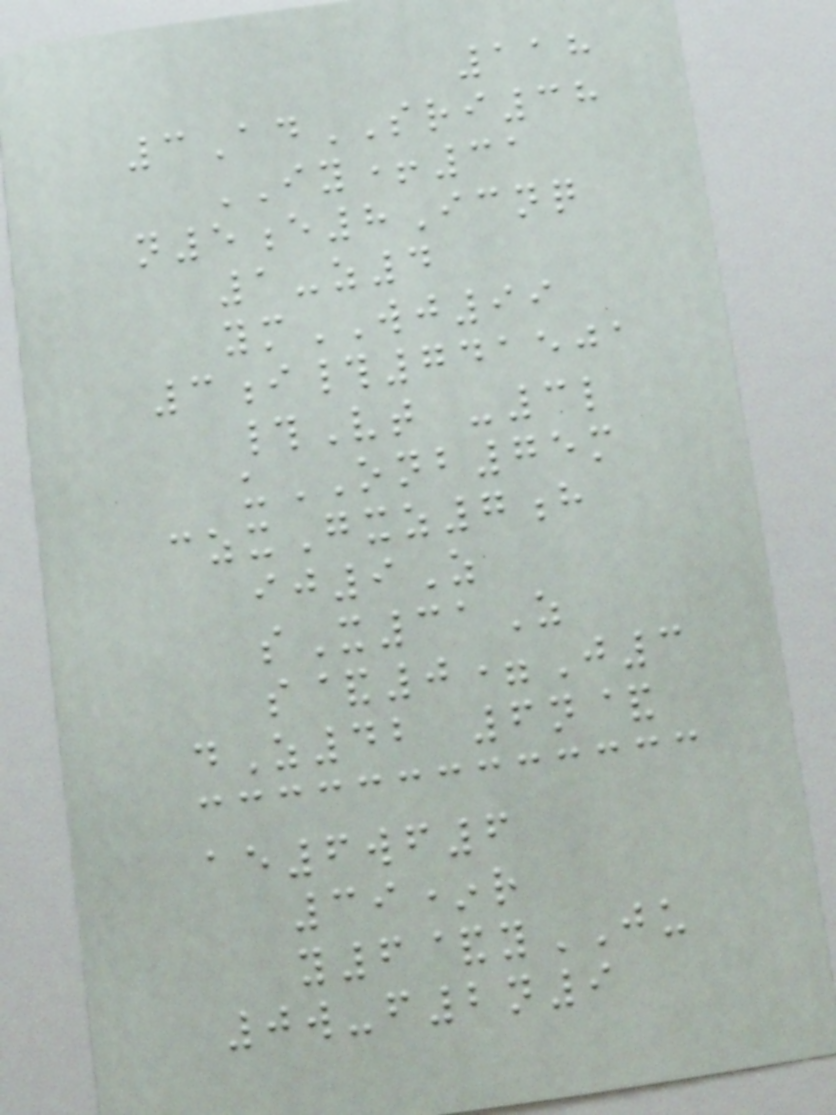118
3AdSRI38
IY+31
n5e8Icnq
1-z4
ymWJ99
3i#741501
#Vt -3l
uONB75m
czxGxz7h
ij9Z
sX31Z
s&0=J3
dZ42 6n&
ae6wf6
39*r
y6&yJU
0w-f2n9
